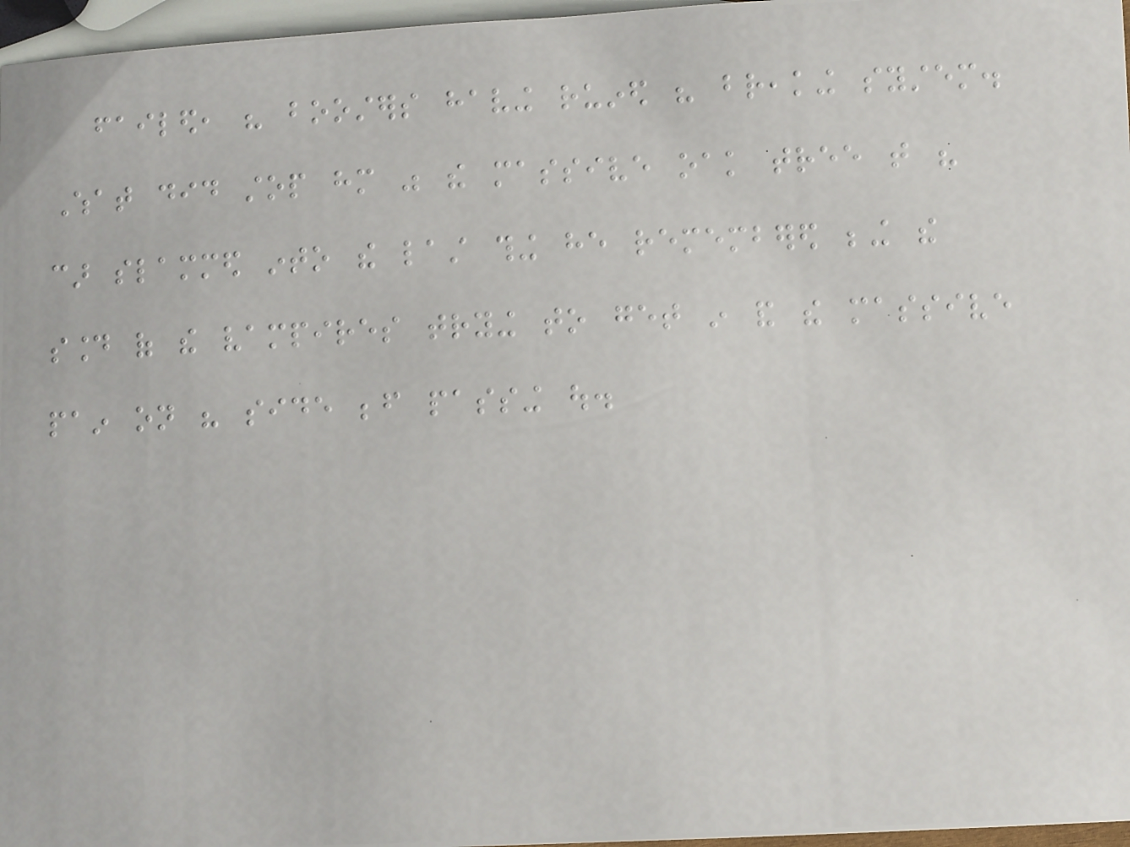failed, his boosters having ruined his breaking system.
What did stop him was the massive oak tree that his
car slammed into the last thing he remembered being the
sound of the vampires trying to get in and the massive
pain on his side before passing out.
